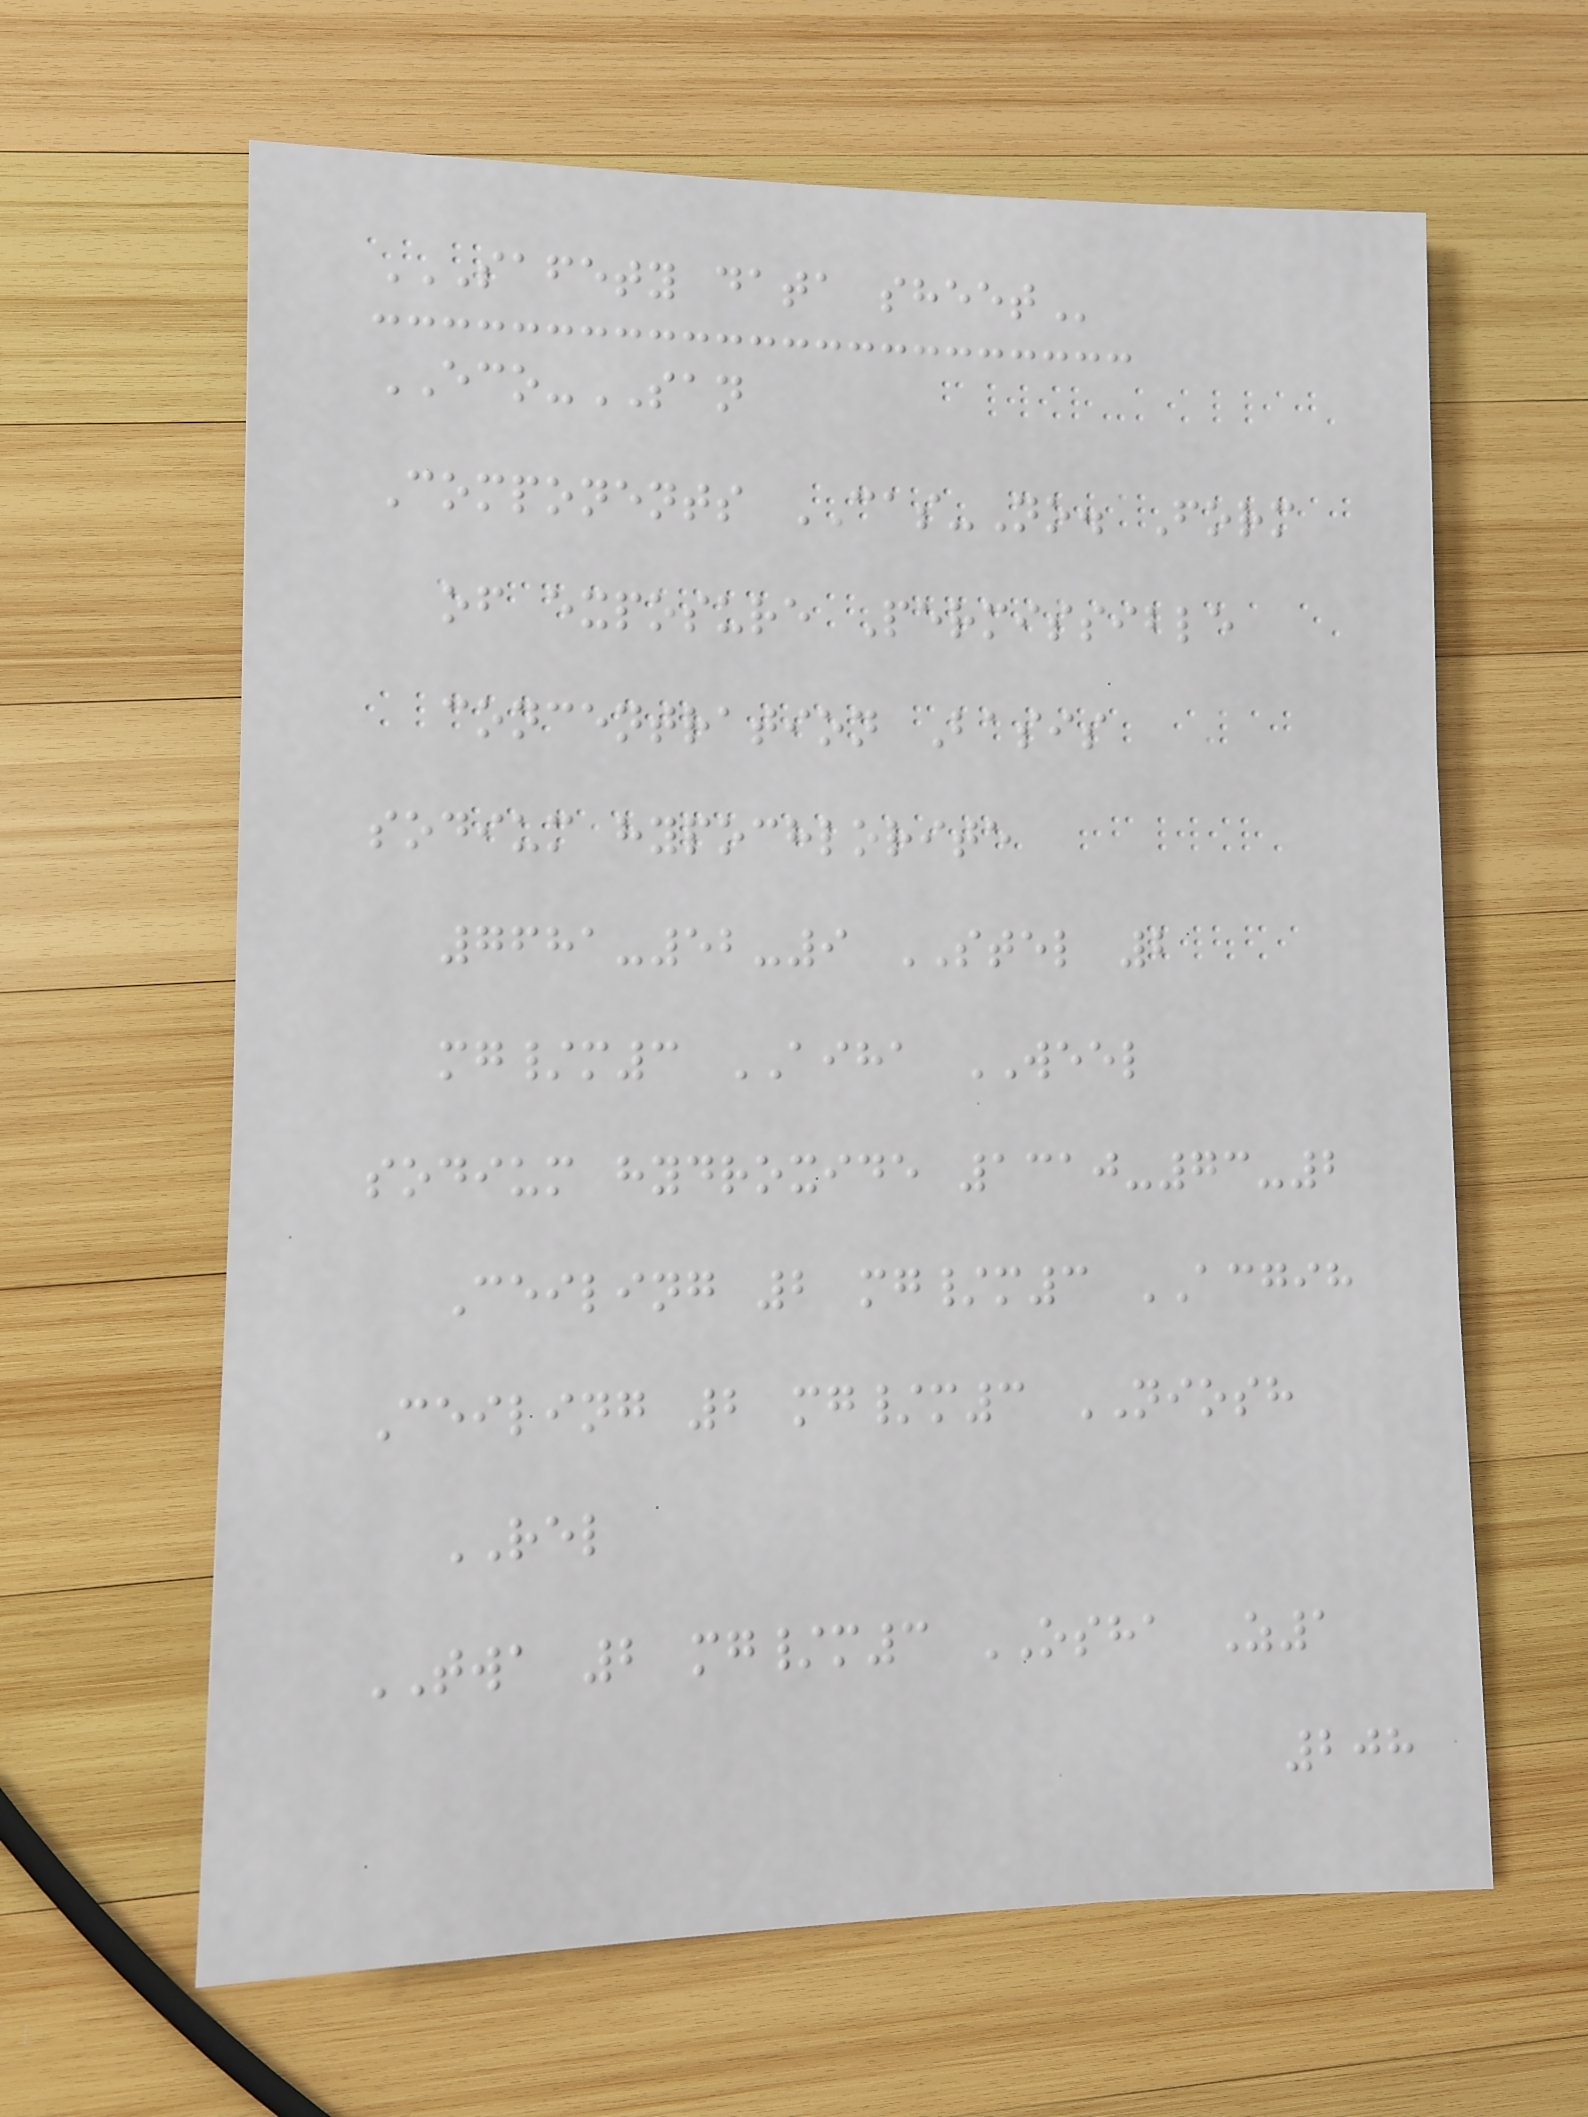SAFETY DATA SHEET
ECO-SAN
Components CAS-No. Form
of exposure Permissible
concentration Basis
sodium hypochlorite
7681-52-9 STEL 2
mg/m3 AIHA WEEL
sodium hydroxide 1310-73-2
Ceiling 2 mg/m3 ACGIH
Ceiling 2 mg/m3 NIOSH
REL
TWA 2 mg/m3 OSHA Z1
208
